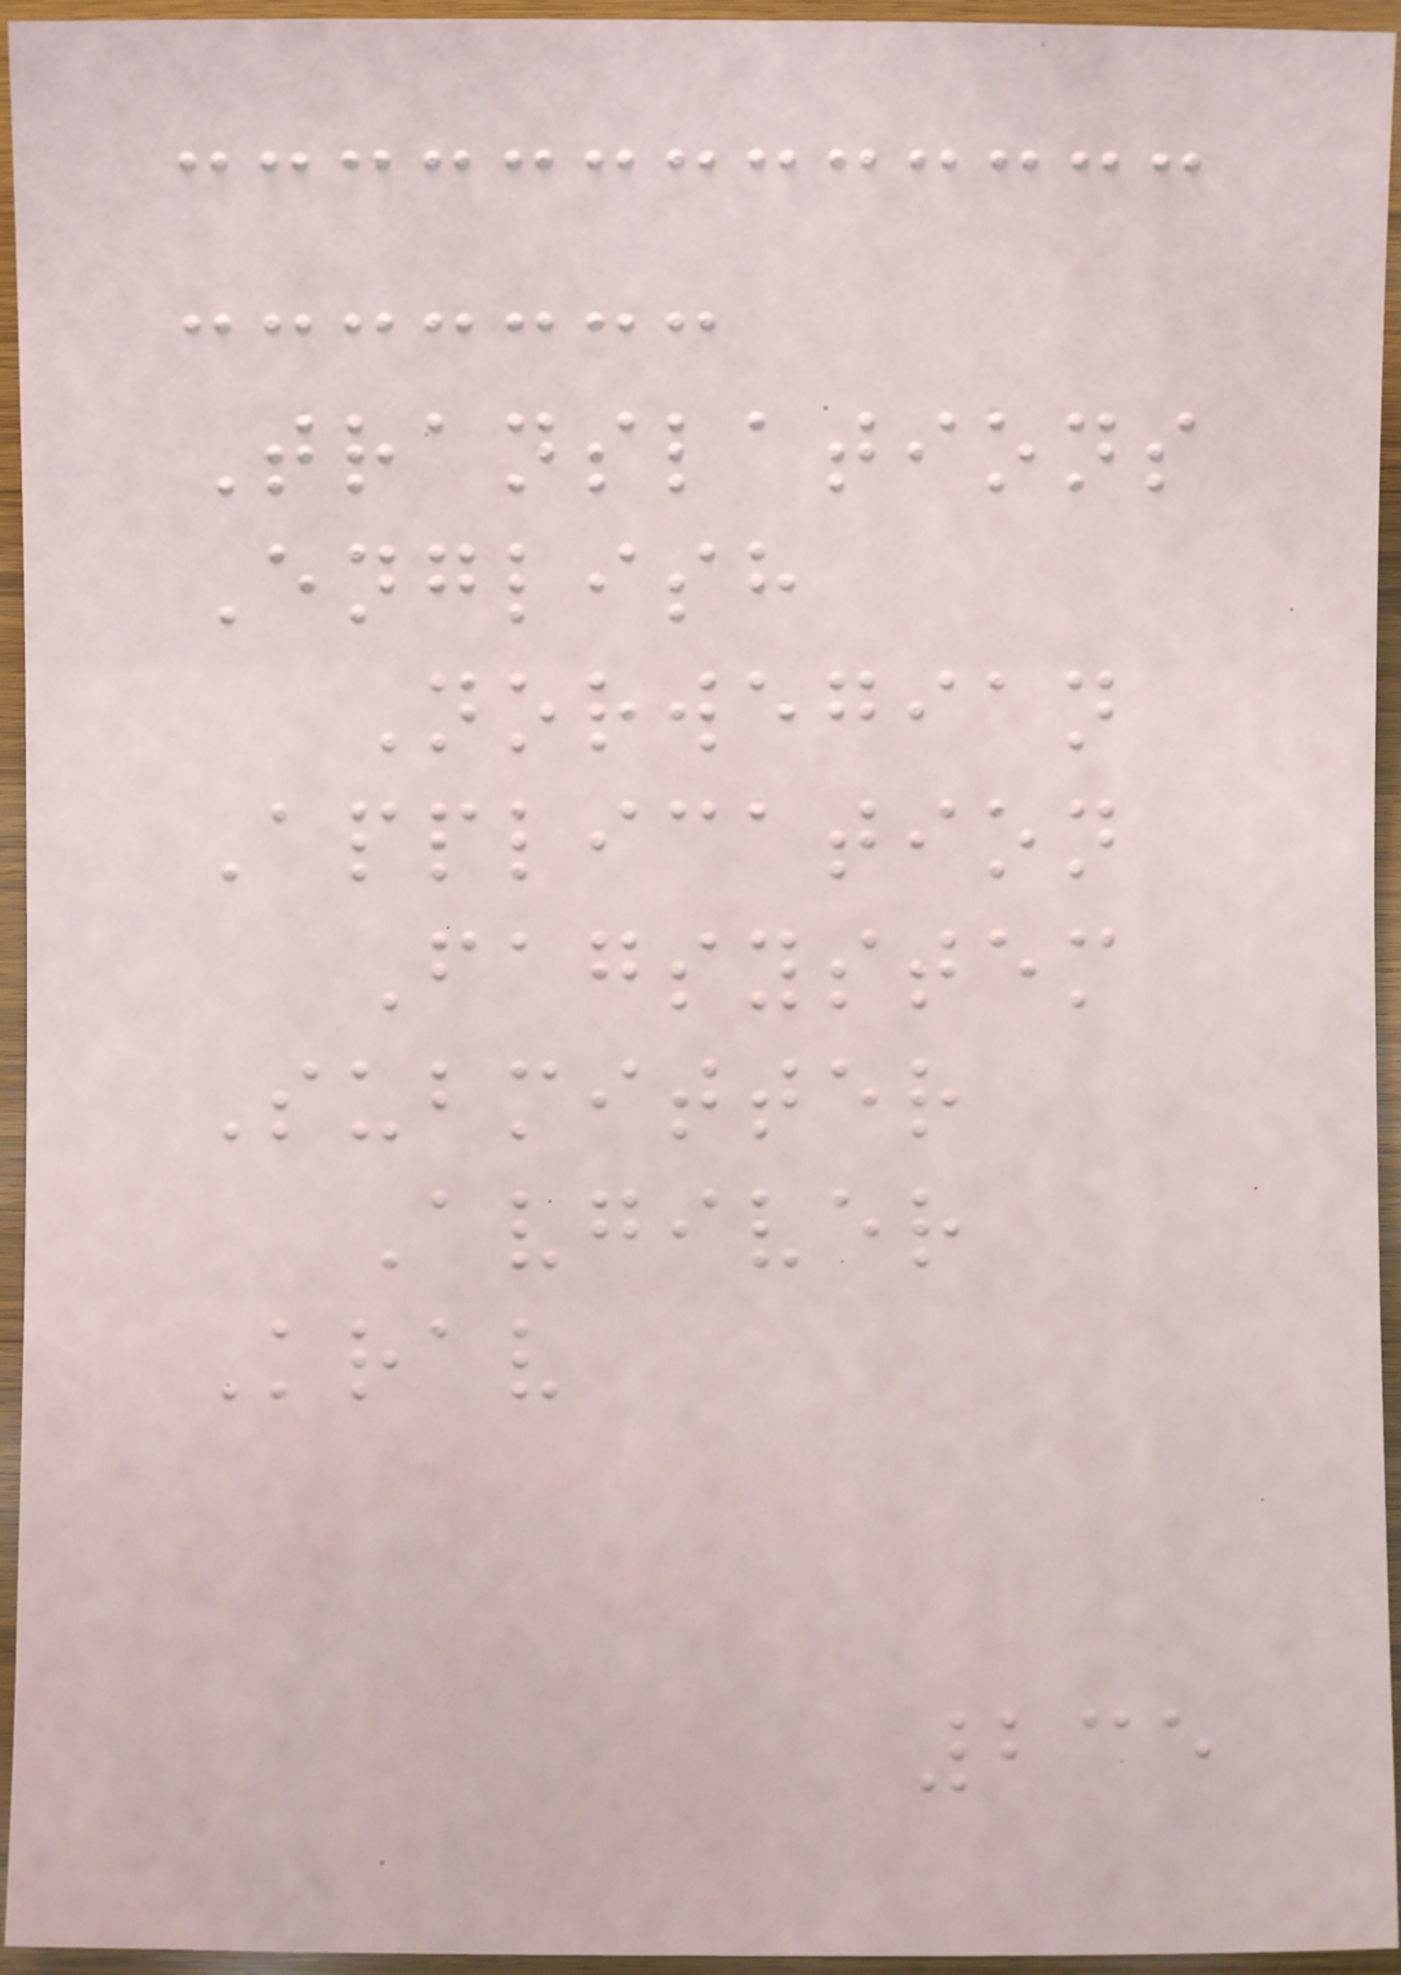Translations
English
Norwegian
Application
Fagsystem
Submitter
Avgiver
Krav
235
